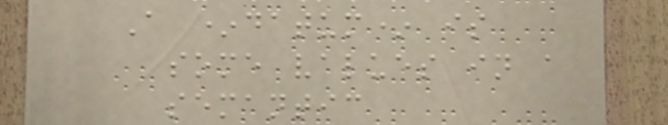A *datum* is
some values in a
semantic
